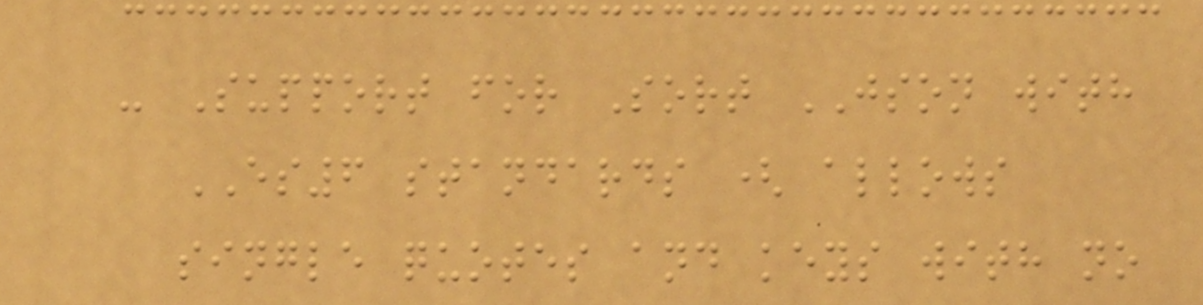- Support for Sort JSON with
ES6 standards ( allows
single quotes and keys with no
